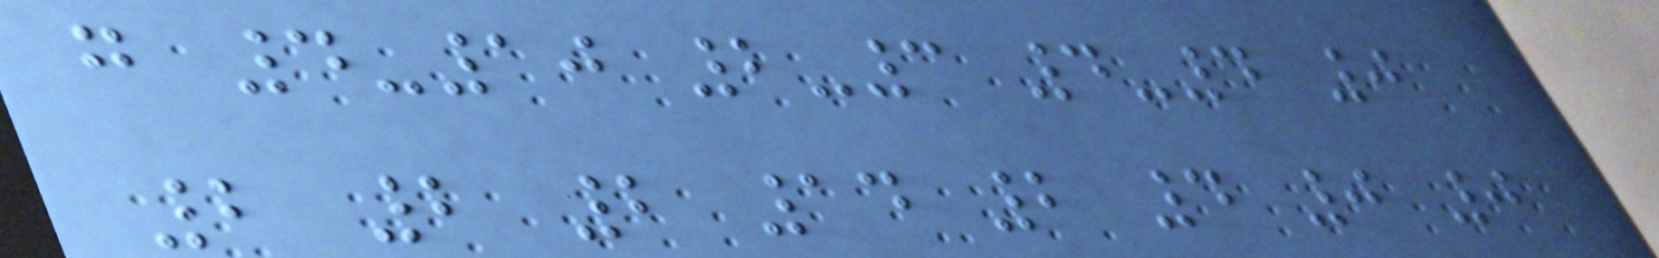g 4-10 2-3 4-4 0
2 2 2 14 2 4 0 0
